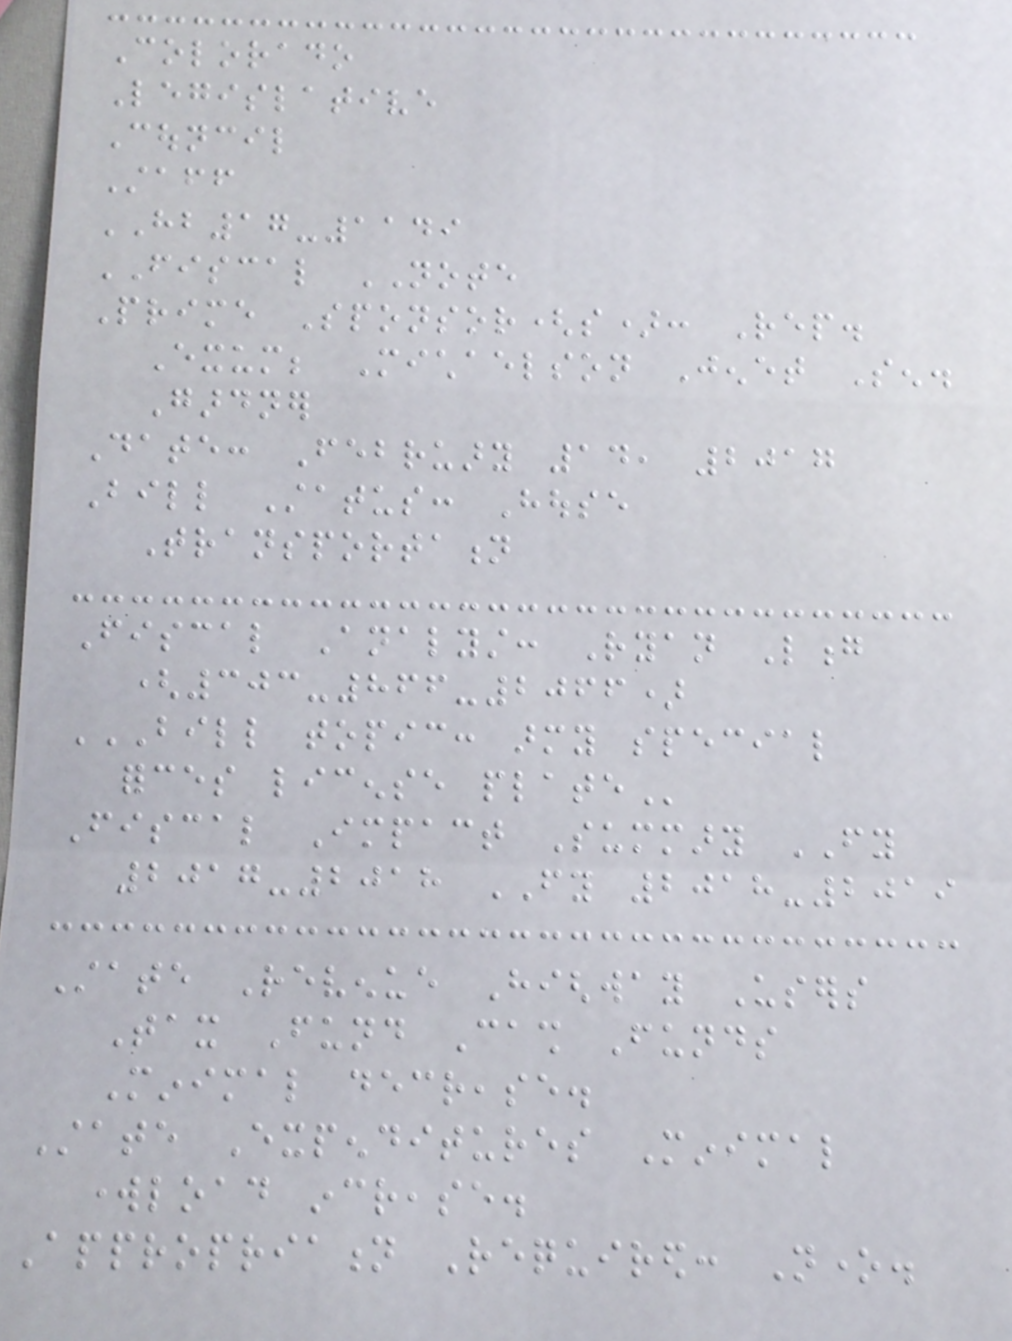Colorado
Legislative
Council
Staff
HB17-1149
FISCAL NOTE
Prime Sponsor(s): Rep.
Exum; Michaelson Jenet Sen.
Gardner
Date: February 14, 2017
Bill Status: House
Transportation
Fiscal Analyst: Ryan Long
(303-866-2066)
BILL TOPIC: ARMY SPECIAL
FORCES LICENSE PLATE
Fiscal Impact Summary FY
2017-2018 FY 2018-2019
State Revenue Highway Users
Tax Fund Cash Funds
Minimal decrease.
State Expenditures Minimal
workload increase.
Appropriation Required: None.
